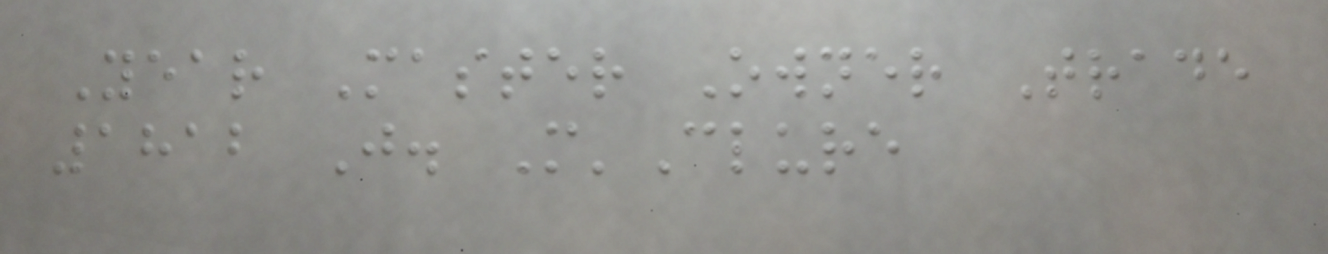Year Master Owner Trade
1812 J. M'Clure
